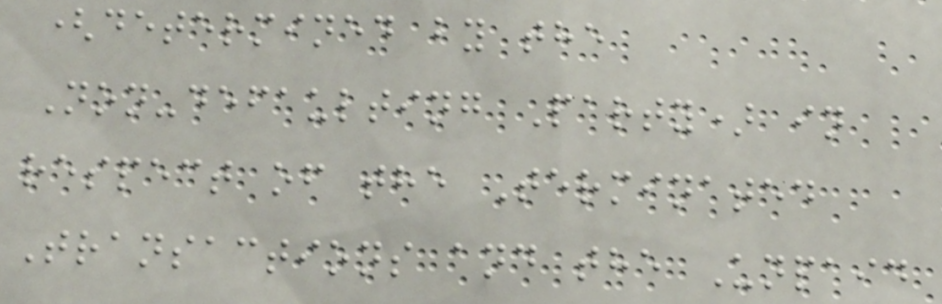(determined by the
Non-defaulting Party) in
respect of the Terminated
Transactions and the Unpaid
